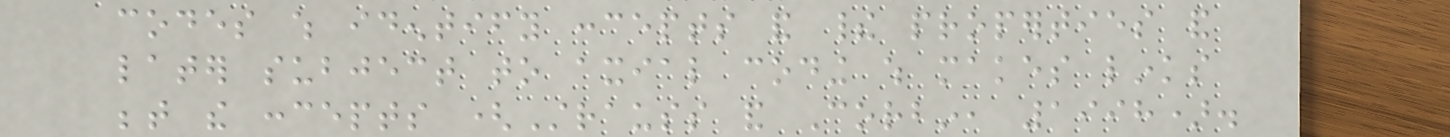codes which identify concepts and their properties and
later subject to axial coding which makes links
between the concepts (Strauss and Corbin, 1998).
